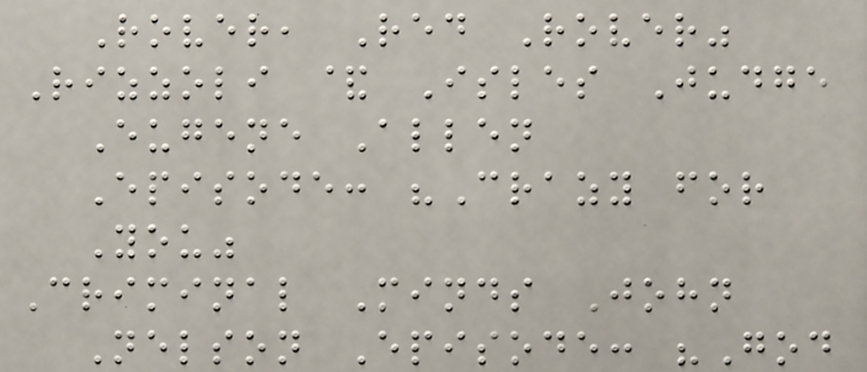Rover, Red Rover"
Rizzoli & Isles Judge
Eugene Allen
Episode: "Crazy for
You"
Criminal Minds John
Nelson Episode: "God
